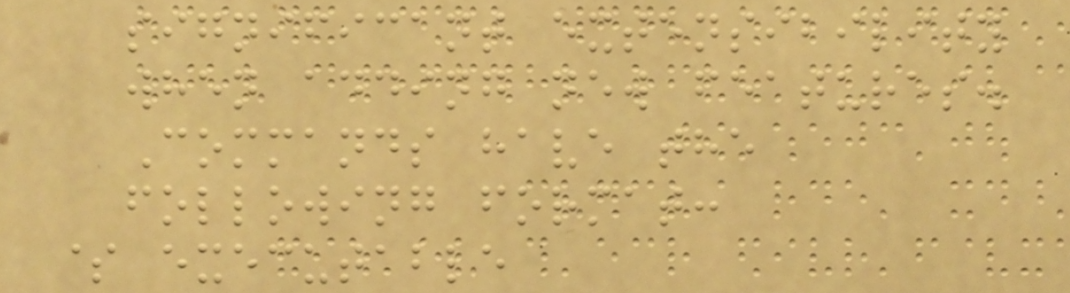significant extensibility
when adding new features.
Commands have the
following format:
$ executable
